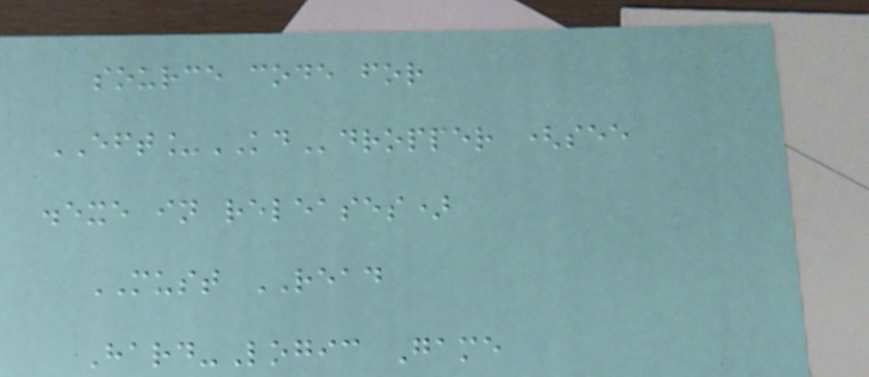source code for
EFT_KDdropper (see
.exe in releases)
MUST READ
Hard-Logic Game
